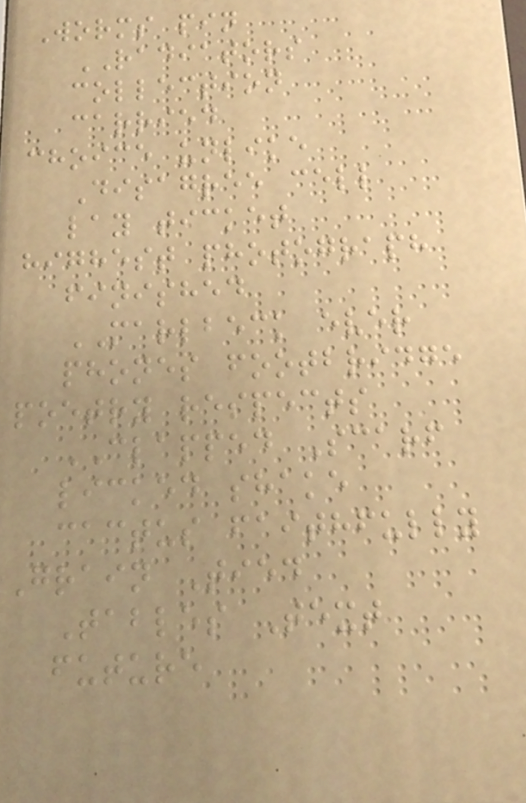Worms pin
RADIATORS
collection
carried
choice unlike
Disagree cell
lay ticket
highest photograph
finished
MARLBECK ever
phones footbridge
poetry respects
CLAPPED Scarf
licked shake
cactus faithfully
Grain Tied
Tables Text
future
